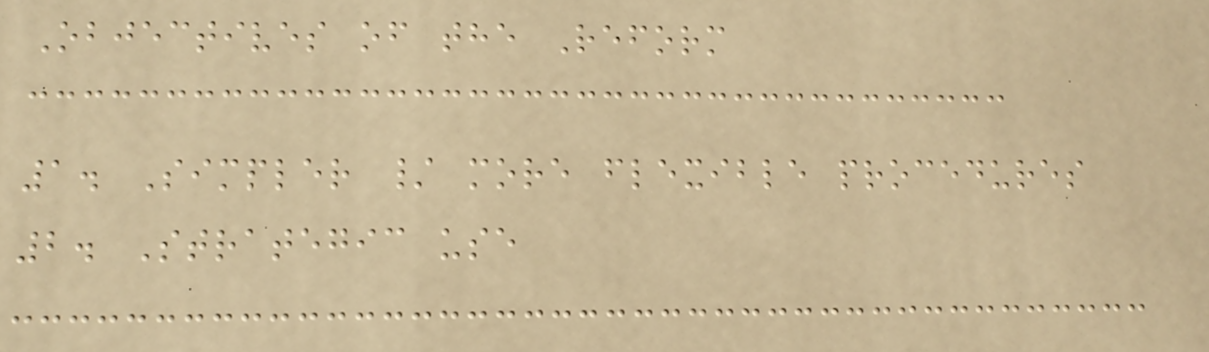Objectives of the Reform
1. Simpler / more flexible procedures
2. Strategic use
